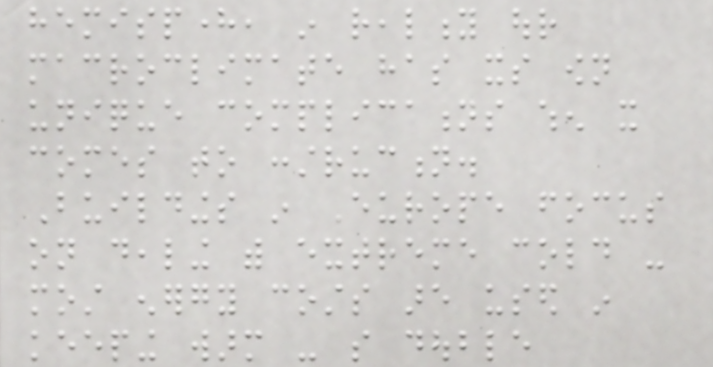hemisphere, in reality our
macroclimate has its own
unique complications when it
comes to construction.
Buildings in Europe focus
on dealing with extreme cold -
most energy costs are used in
keeping warm - so double
